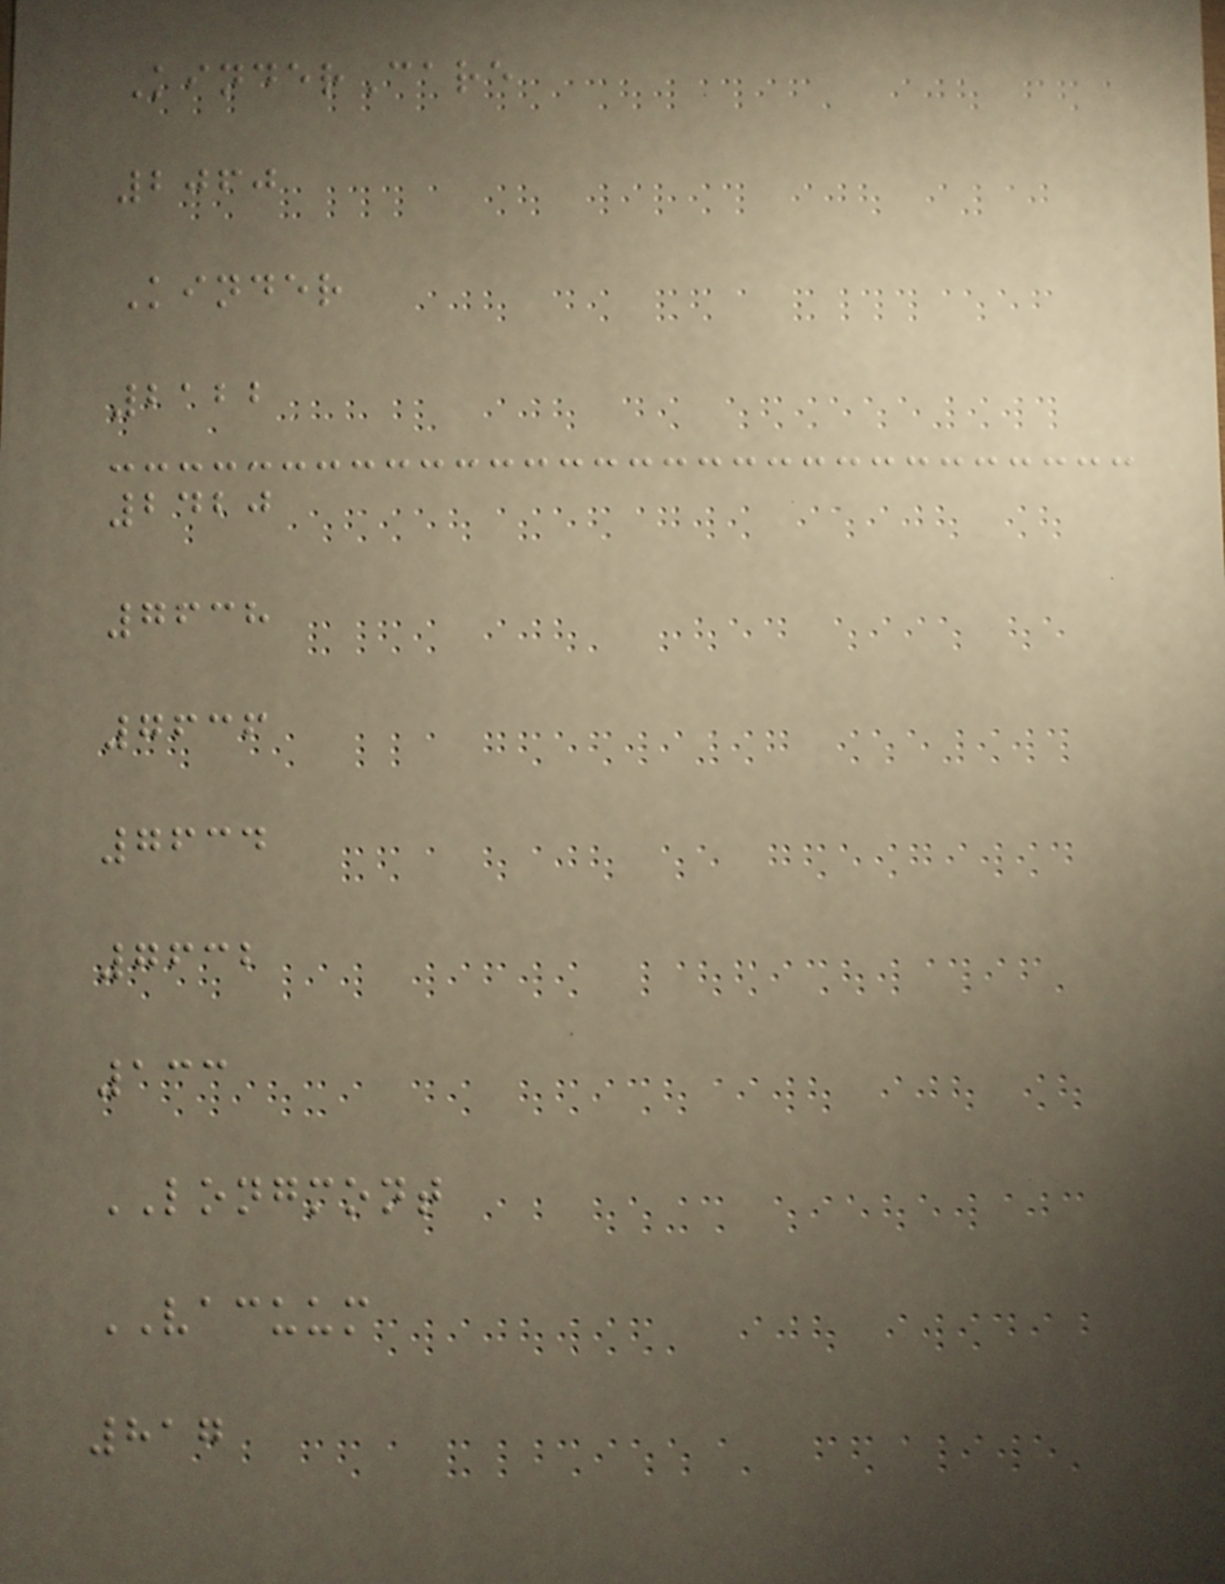KinderCare
2060
Kinder
2122
2420
7638
7636
7634
7632
133
LONGMONT
VACUUM
817
